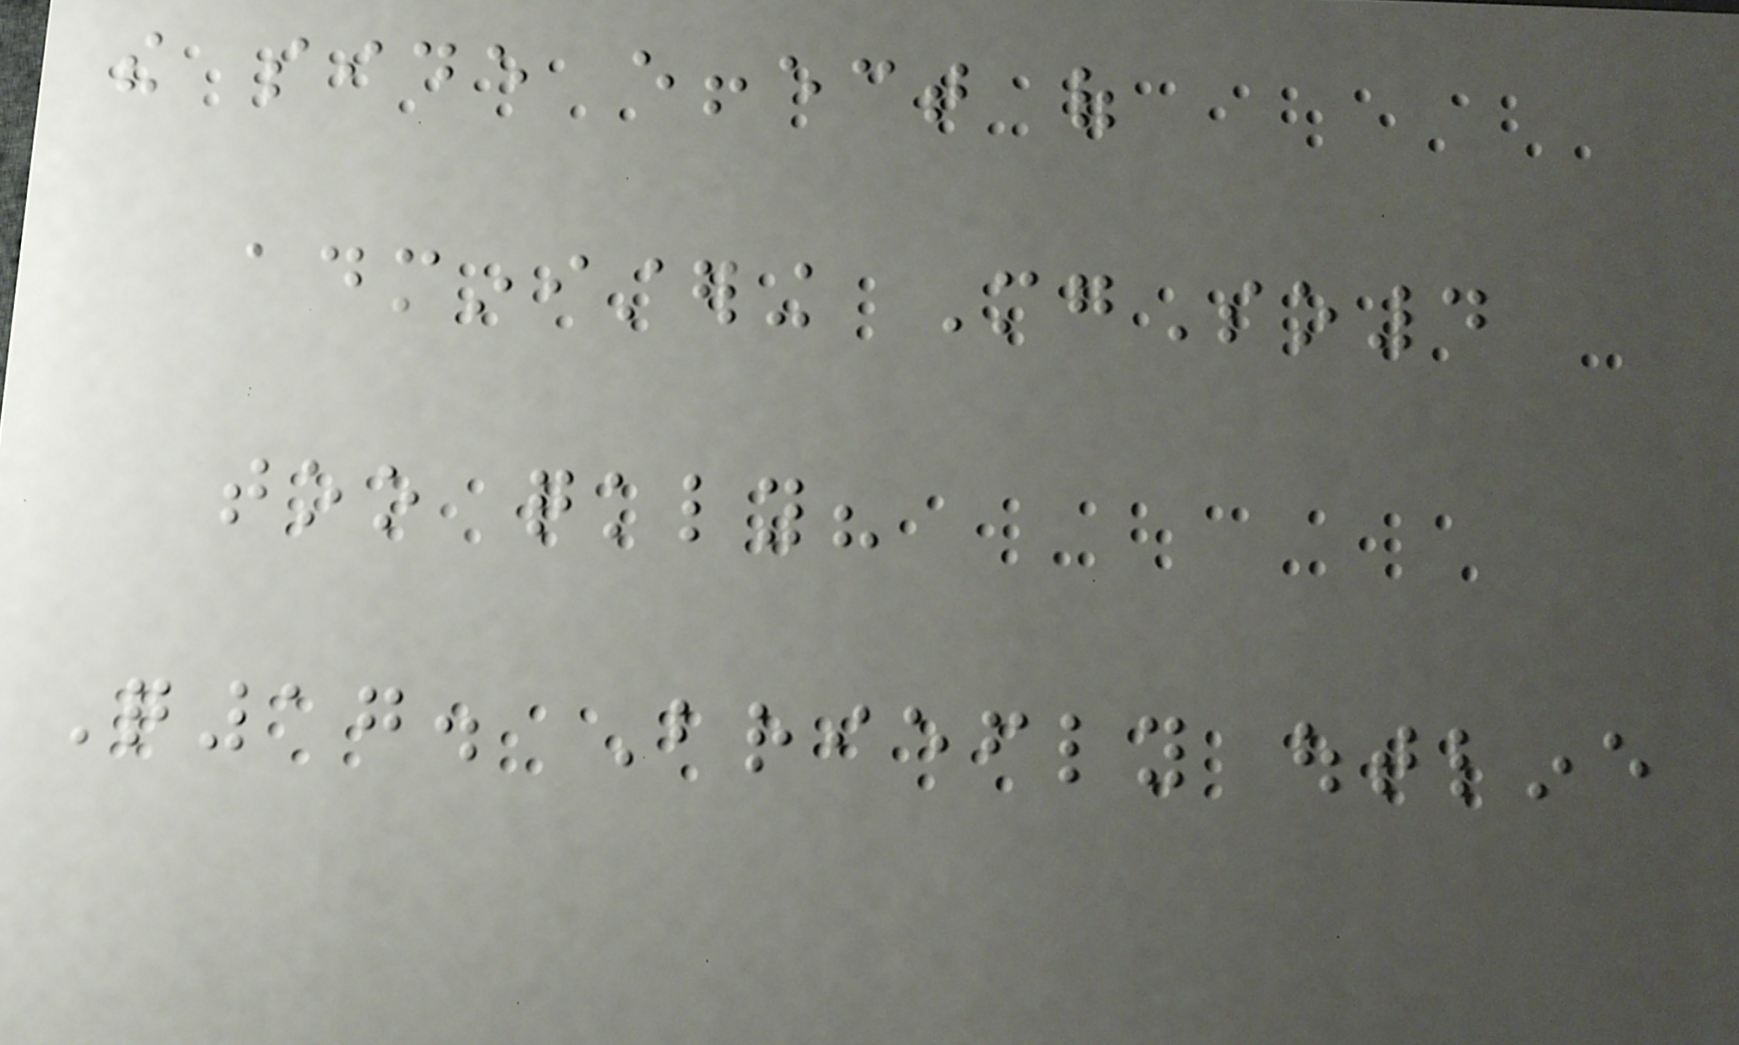the side effect of
administering MgSo4
too quickly?
Q17. Briefly outline
